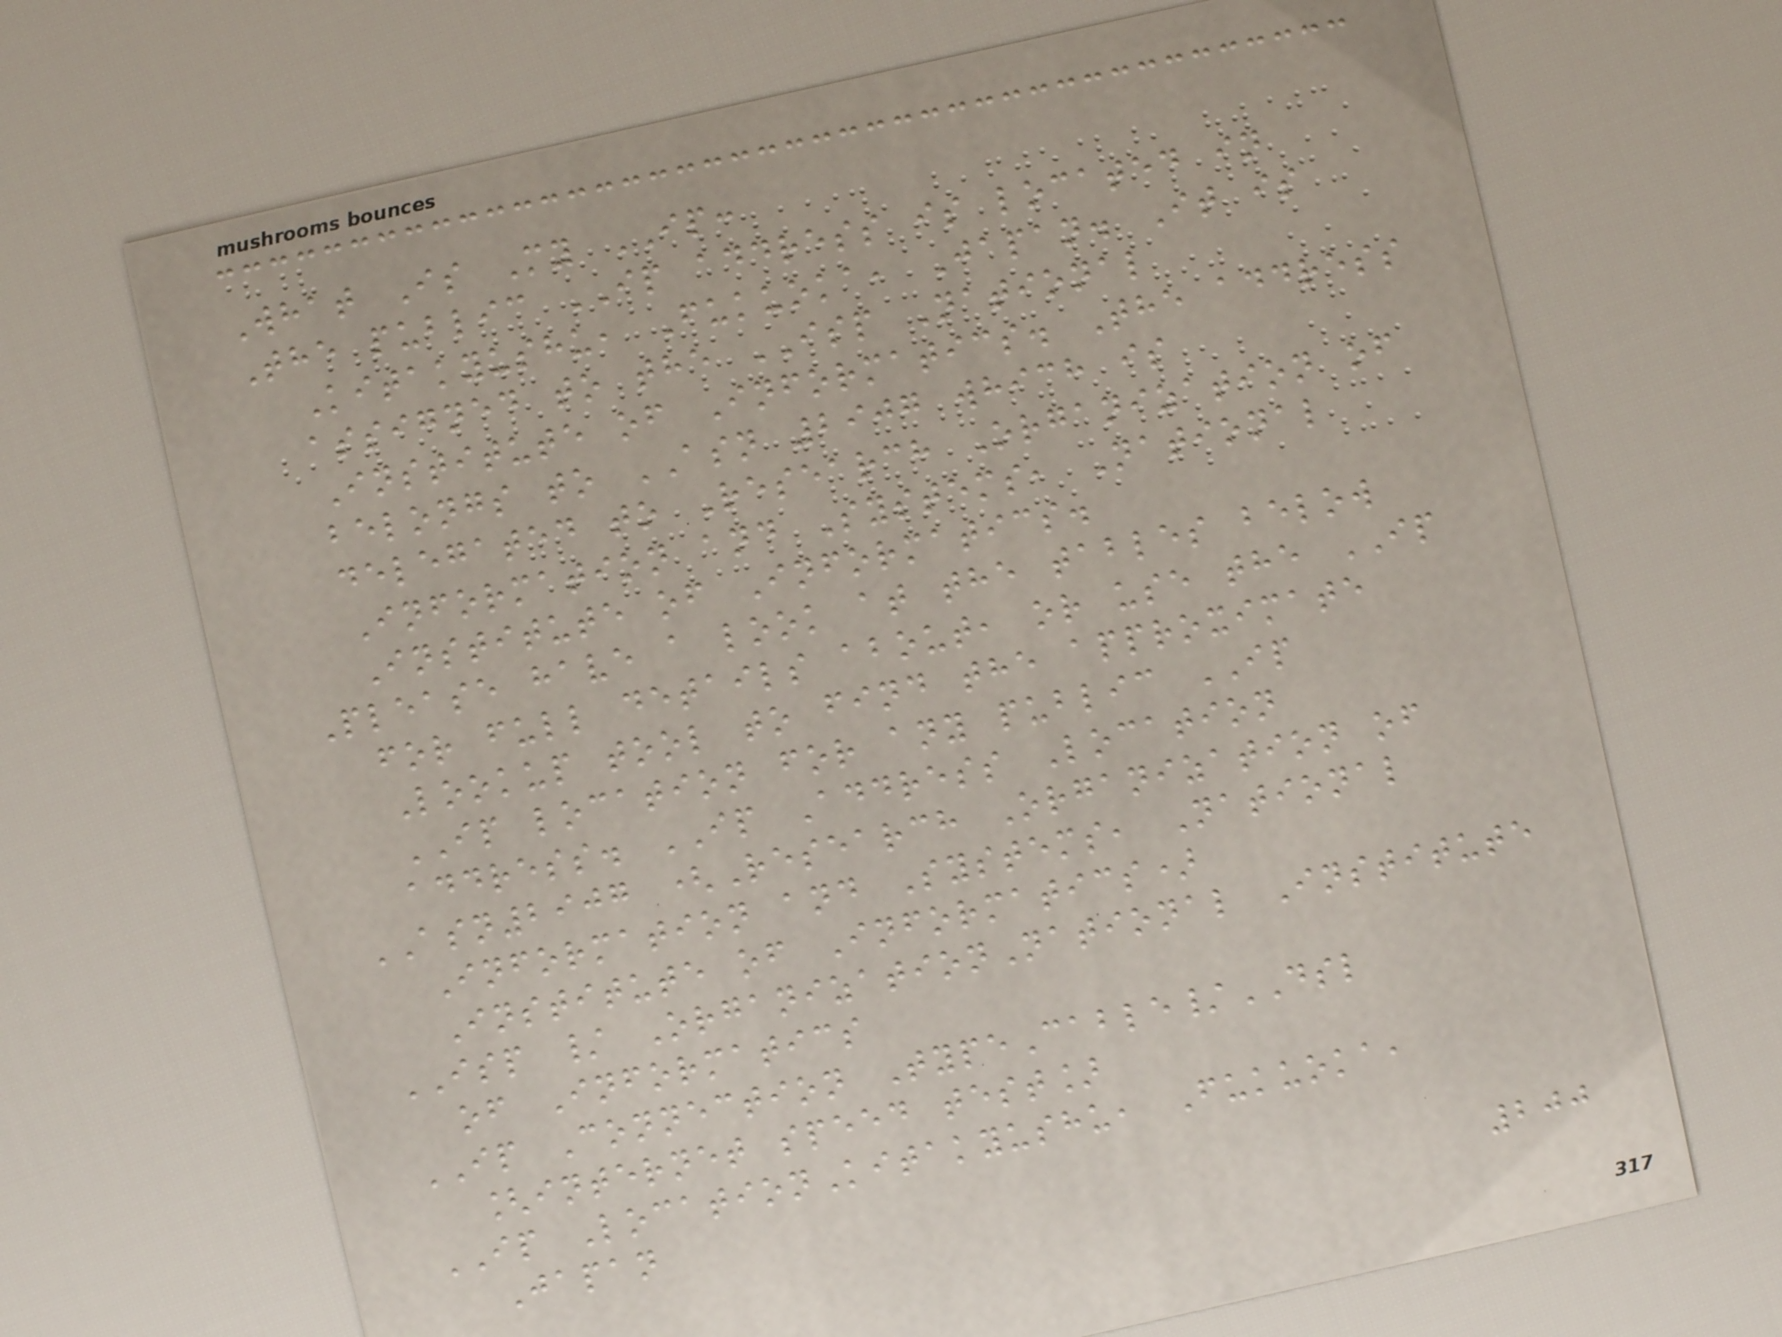What Is My IP:
The public IP address is located in
Kitakyushu, Fukuoka, Japan. It is
assigned to the ISP National
Institute of Informatics. The address
belongs to ASN 2907 which is
delegated to Research Organization of
Information and Systems, National
Institute of Informatics.
Please have a look at the tables below
for full details about, or use the IP
Lookup tool to find the approximate
IP location for any public IP
address. IP Address Location
ASN2907 (Research Organization of
Information and Systems, National
Institute of Informatics)
ISP / OrganizationNational Institute
of Informatics
IP Connection TypeCable/DSL
[internet speed test]
IP LocationKitakyushu, Fukuoka,
Japan
200
